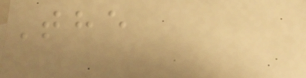The
